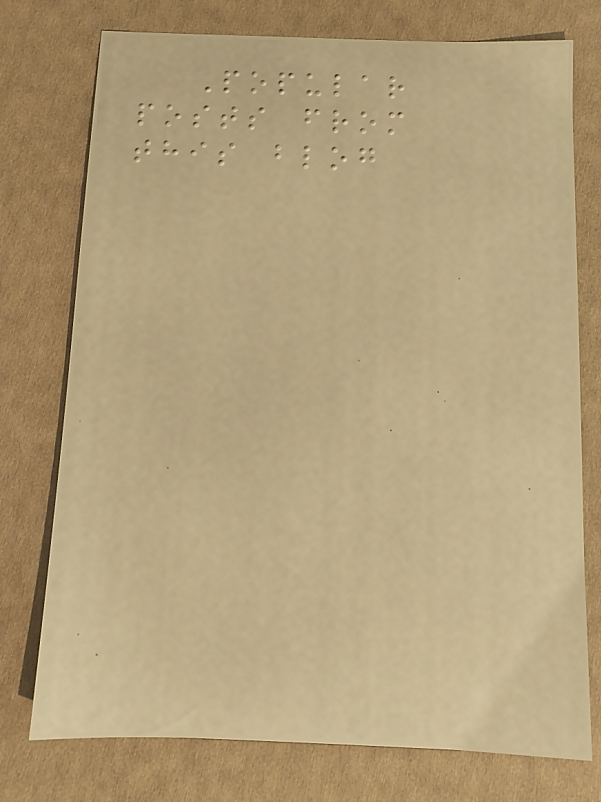Popular
posts from
this blog
